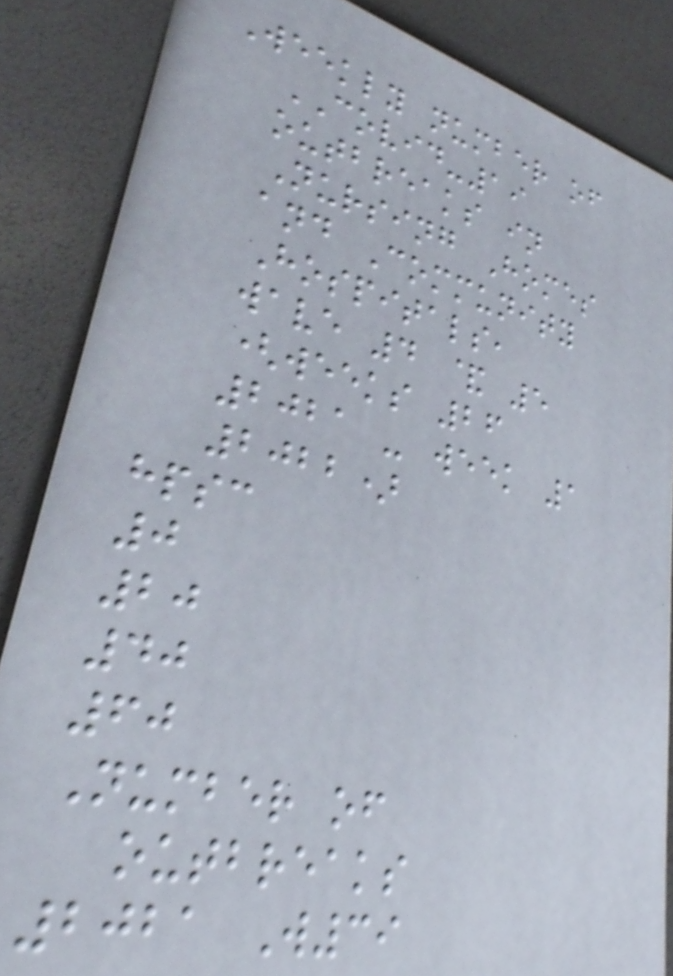Weekly number of
COVID-19
outbreaks in
Nursing Homes
and Community
Hospitals,
wave 4 & 5
(weeks 26
2021 - week 1
2022)
hpsc
0
20
40
60
Number of
outbreaks
2021 W39
